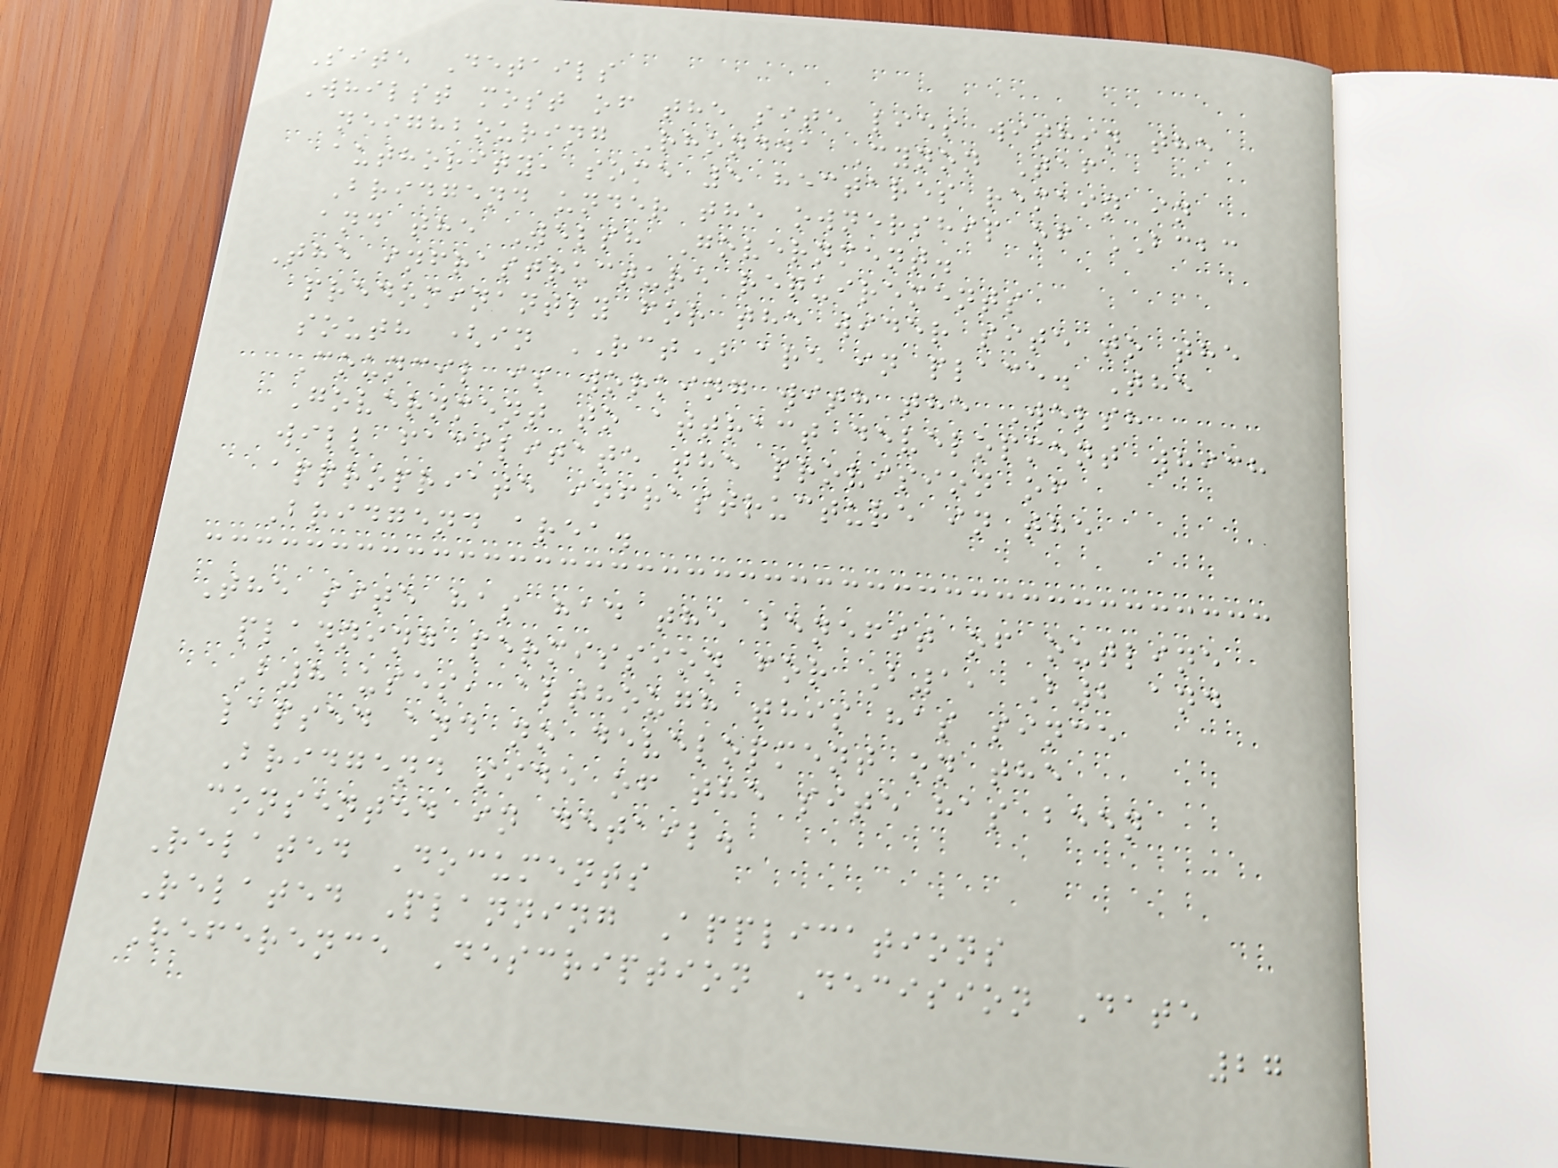Site Details
Whilst most of the site lies within the
neighbouring Rhondda Cynon Taf
authority, some 5 hectares remain in
Bridgend under the ownership of BCBC
and the Welsh Government.
The infrastructure requirements
predominantly for the wider site to the
south (in RCT) are in place. The
Council is working with the Welsh
Government to attract development which
will facilitate the provision of
appropriate infrastructure in the
Bridgend area.
The site has had the benefit of outline
planning permission for B1, B2 and
B8 uses, although this has since
lapsed and no development on the
Bridgend side of the site has been
consented in detail.
Related Documents
Related Planning Applications
Reference Description Decision Date
27
